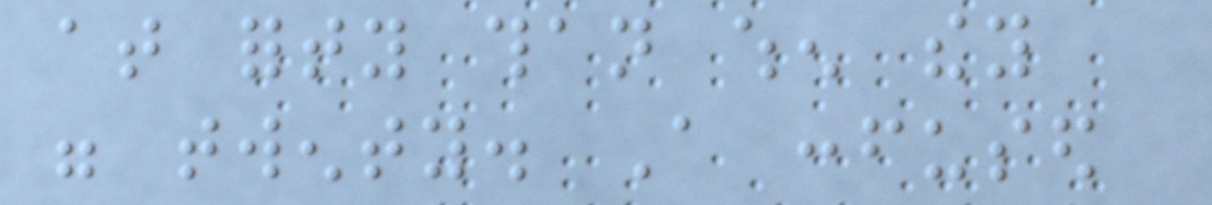at forty than when they
were twenty. A confused
